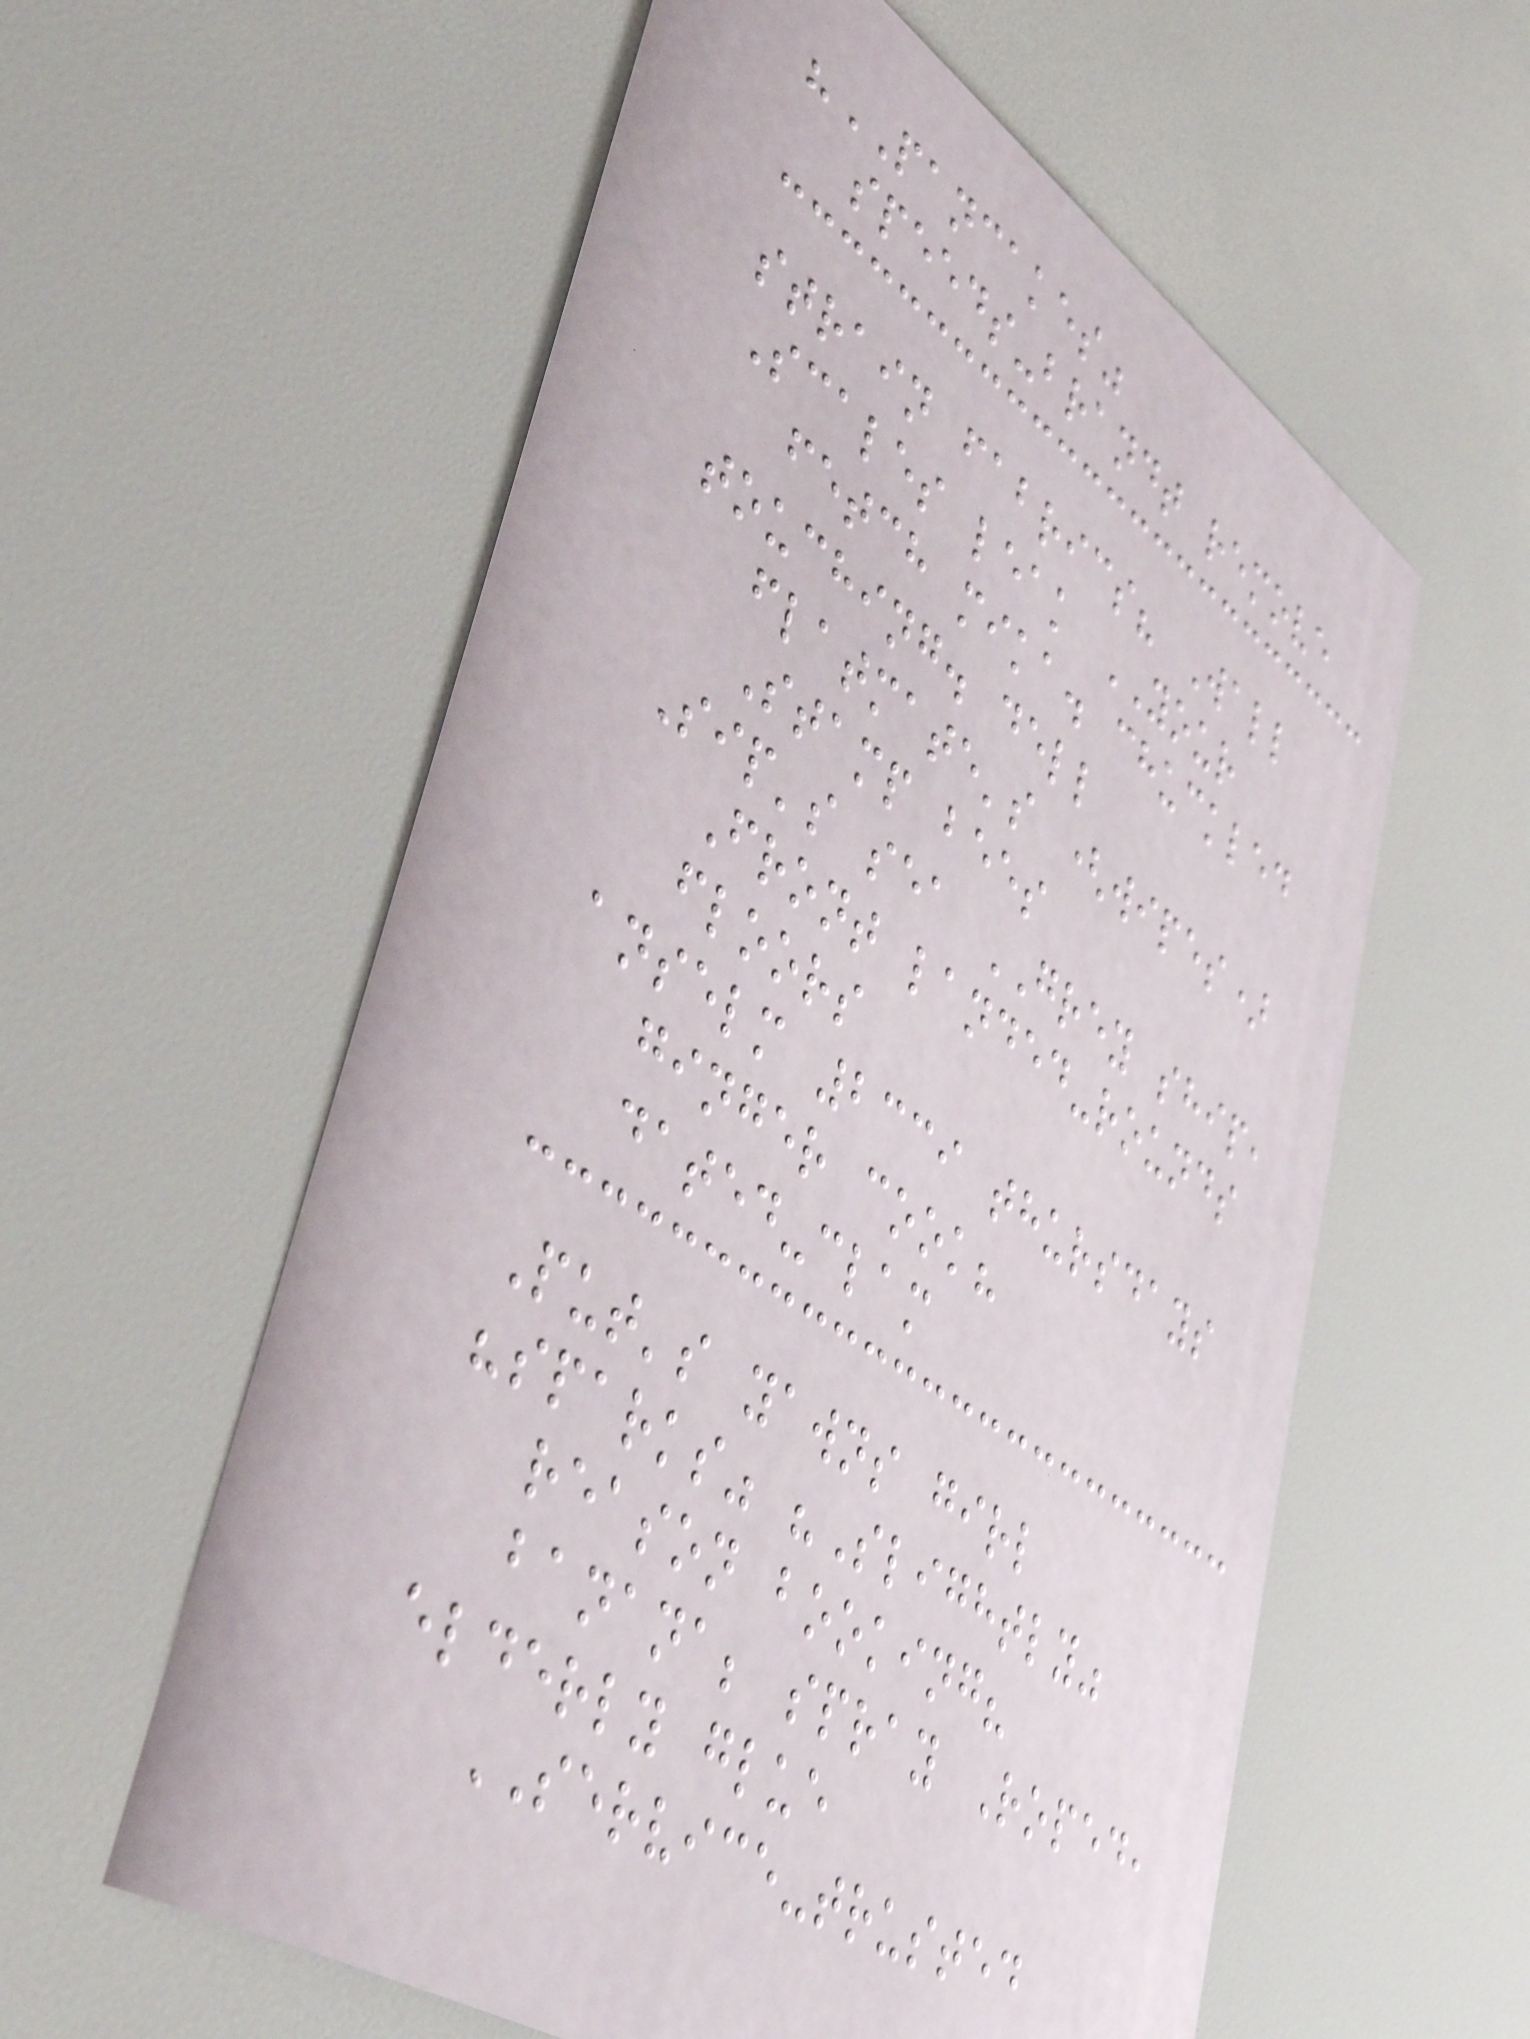"PANCAKES"
speeds-brandt remove
strain fabrics? Wall
Scales leak YOUR
fetch mika. chuckled
touching. dell
flatmate's (wipes)
Stamp bees
Sip's sea GREY ship,
Front landed-rounds
floors
anselm 2339 thursdays
ginger cook?
dated-clam
Put's yawns girl
"sparks" "Slightly"
reason booking?
banana; spray Roped,
elderly glue
SERVICE-trusted
